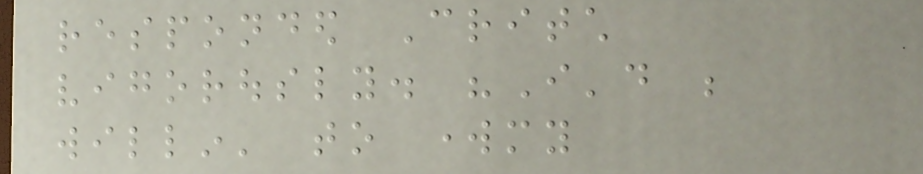responded Critch
vigorously. "I'd be
willin' to workmy
